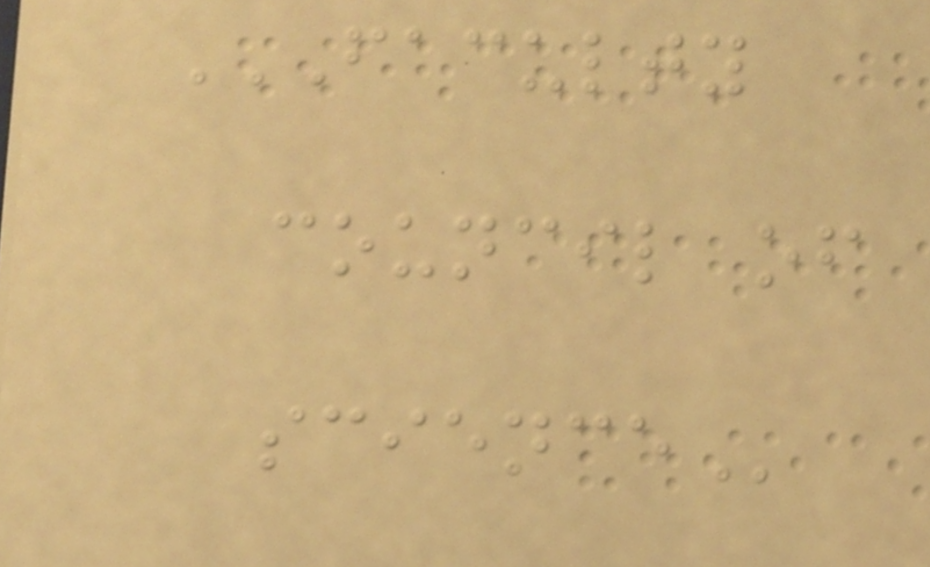FACULTY
COUNCIL OF
SCIENCE
